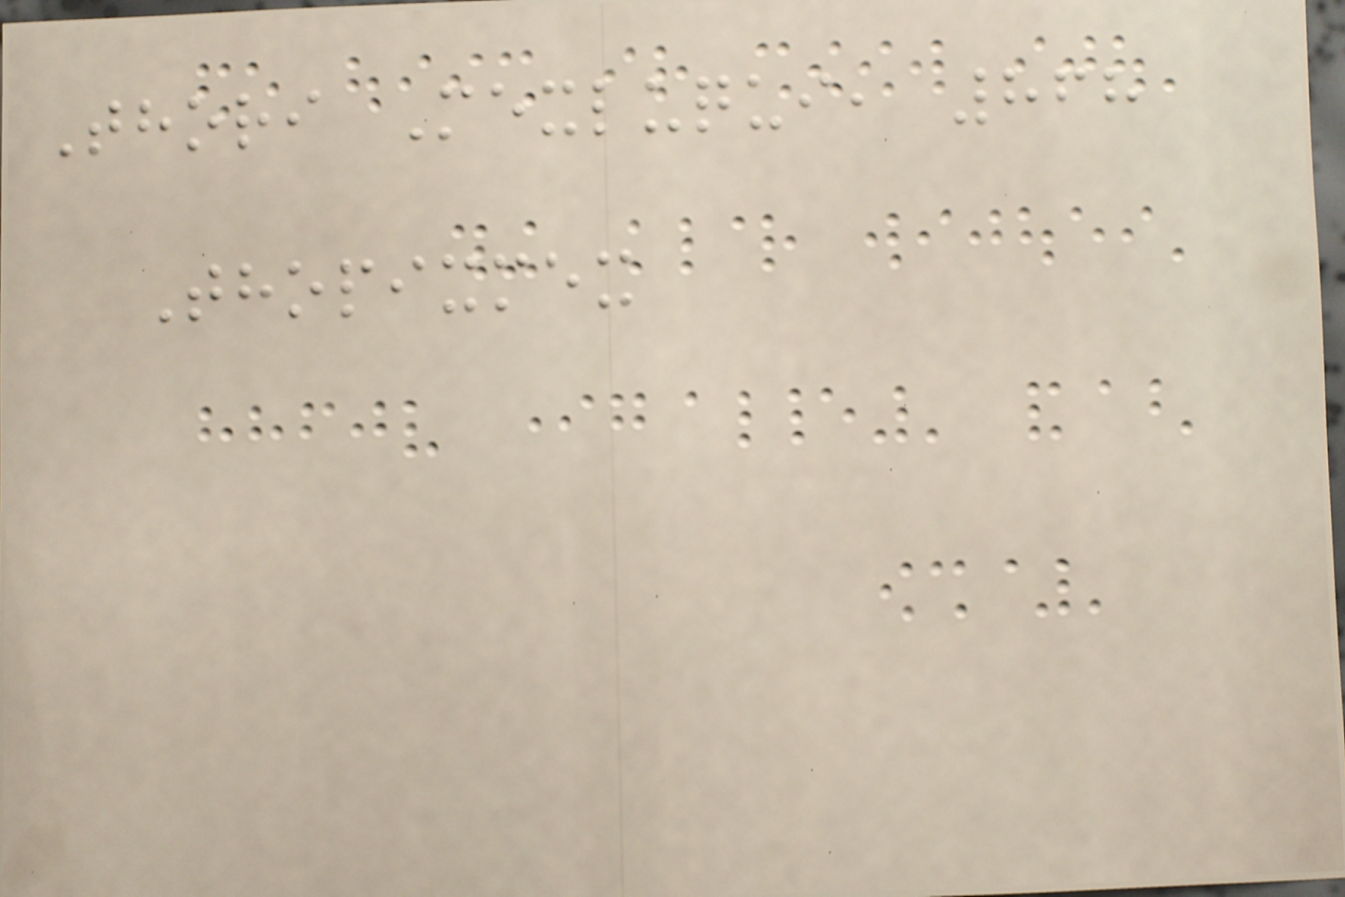Thori Mexluqui, 868
Thopixmex
